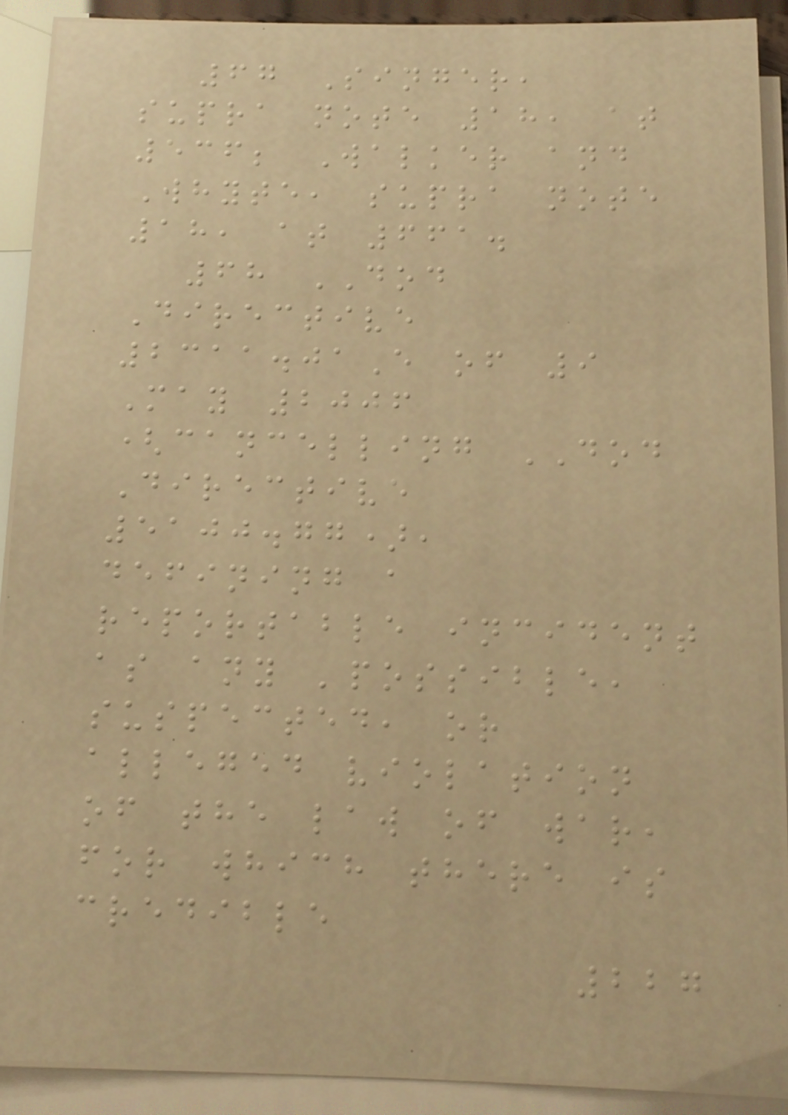67 Singer,
supra note 18, at
536; Walker and
Whyte, supra note
18, at 661.
68 DOD
Directive
2311.01E of 9
May 2006
(cancelling DOD
Directive
5100.77),
defining a
reportable incident
as any 'possible,
suspected, or
alleged violation
of the law of war,
for which there is
credible
227
